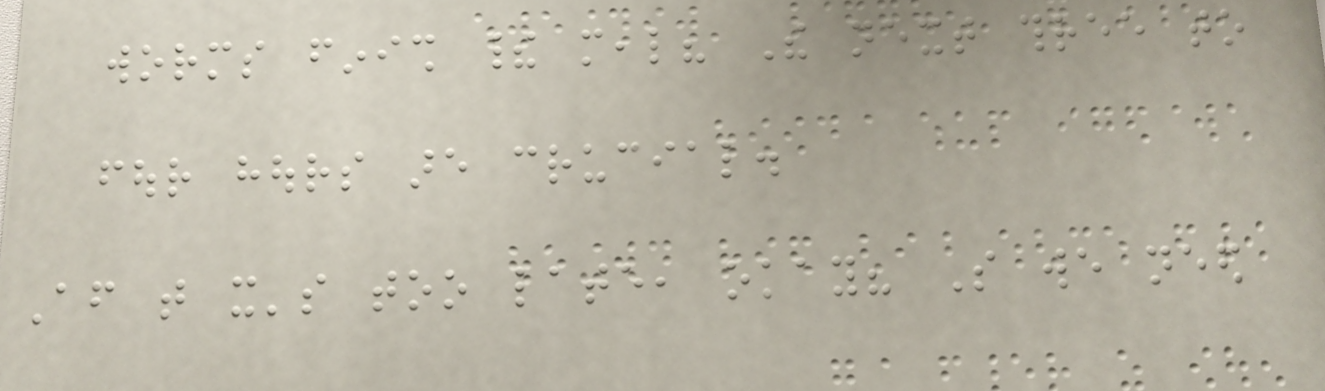worms finish their meal? The next three to
four hours are crucial.
After that it's too late, okay? So we need
